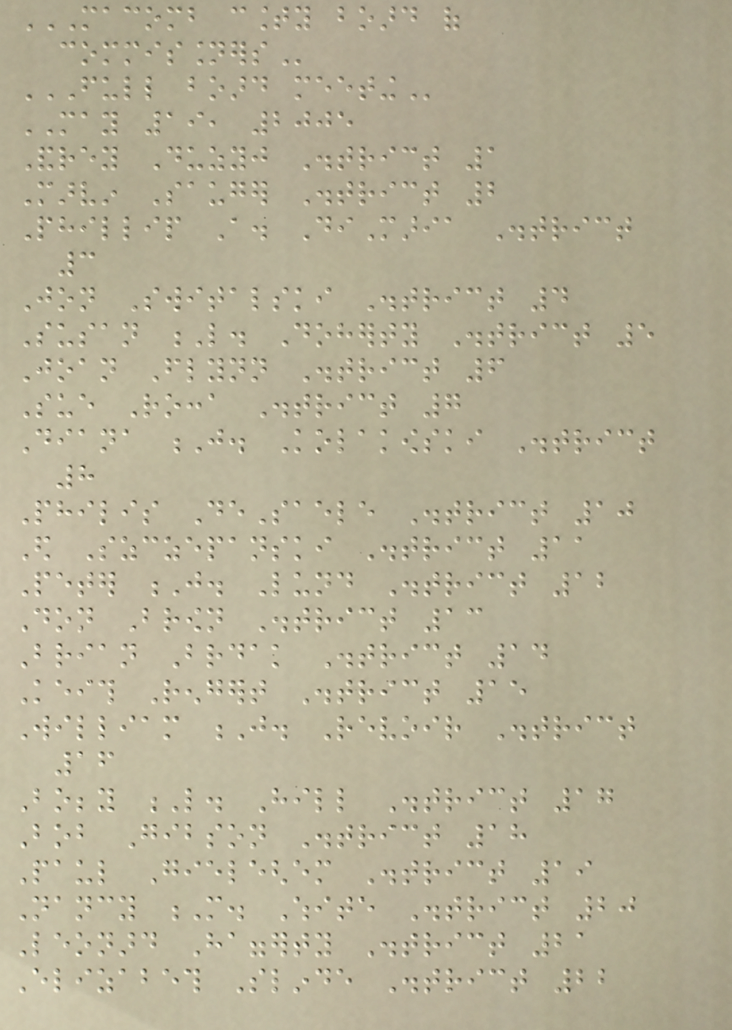MACOMB COUNTY BOARD OF
COMMISSIONERS
FULL BOARD MEETING
MAY 19, 2005
Andrey Duzyj District 1
Marvin Sauger District 2
Phillip A. DiMaria District
3
Jon Switalski District 4
Susan L. Doherty District 5
Joan Flynn District 6
Sue Rocca District 7
Diana J. Kolakowski District
8
Philis DeSaele District 10
Ed Szczepanski District 11
Peter J. Lund District 12
Don Brown District 13
Brian Brdak District 14
Keith Rengert District 15
William J. Revoir District
16
Bobby L. Hill District 17
Bob Gibson District 18
Paul Gieleghem District 19
Nancy M. White District 20
Leonard Haggerty District 21
Elizabeth Slinde District 22
